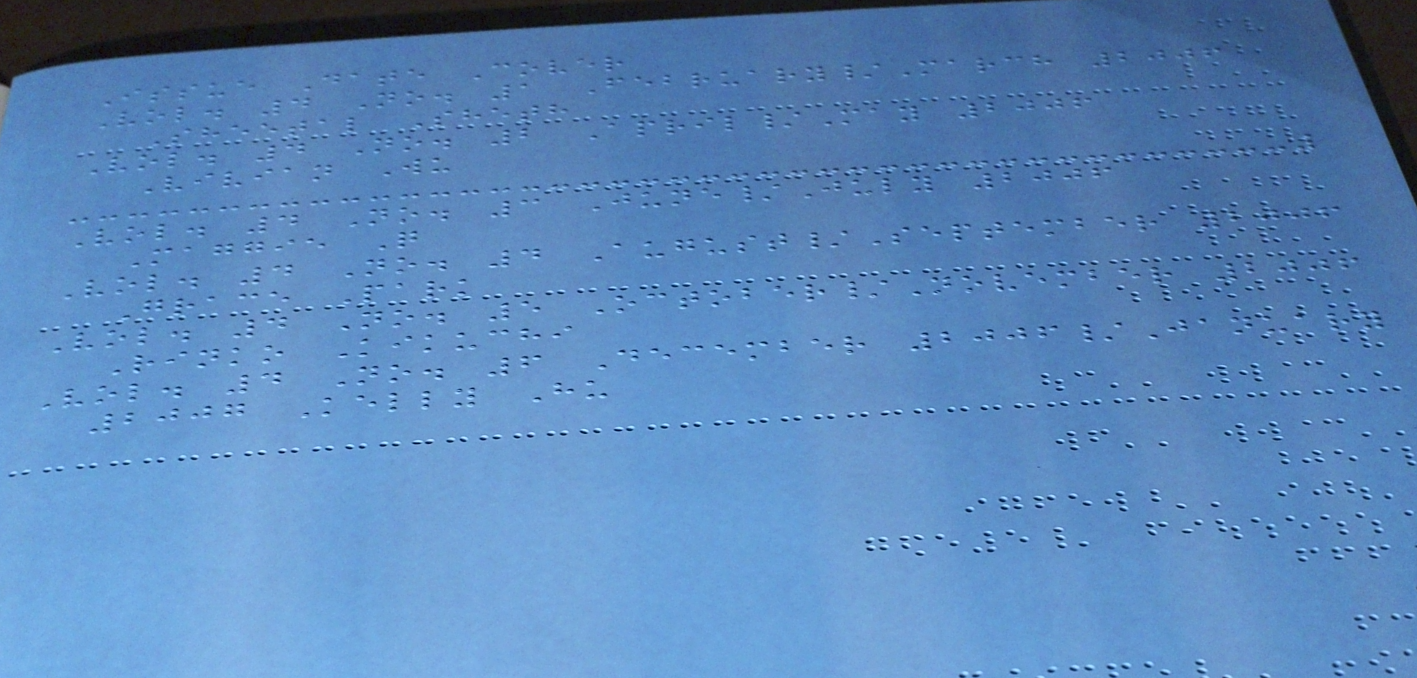Issue Date Cover
Vol. 4 No. 1 February/March 2006
Sheetal Sheth
Vol. 4 No. 2 April/May 2006
Vivian Wu
Vol. 4 No. 3 June/July 2006
Maggie Q
Vol. 4 No. 4 August/September 2006
Grace Park
Vol. 4 No. 5 October/November 2006
Rinko Kikuchi
Vol. 4 No. 6 December 2006/January
2007 Kelly Hu
